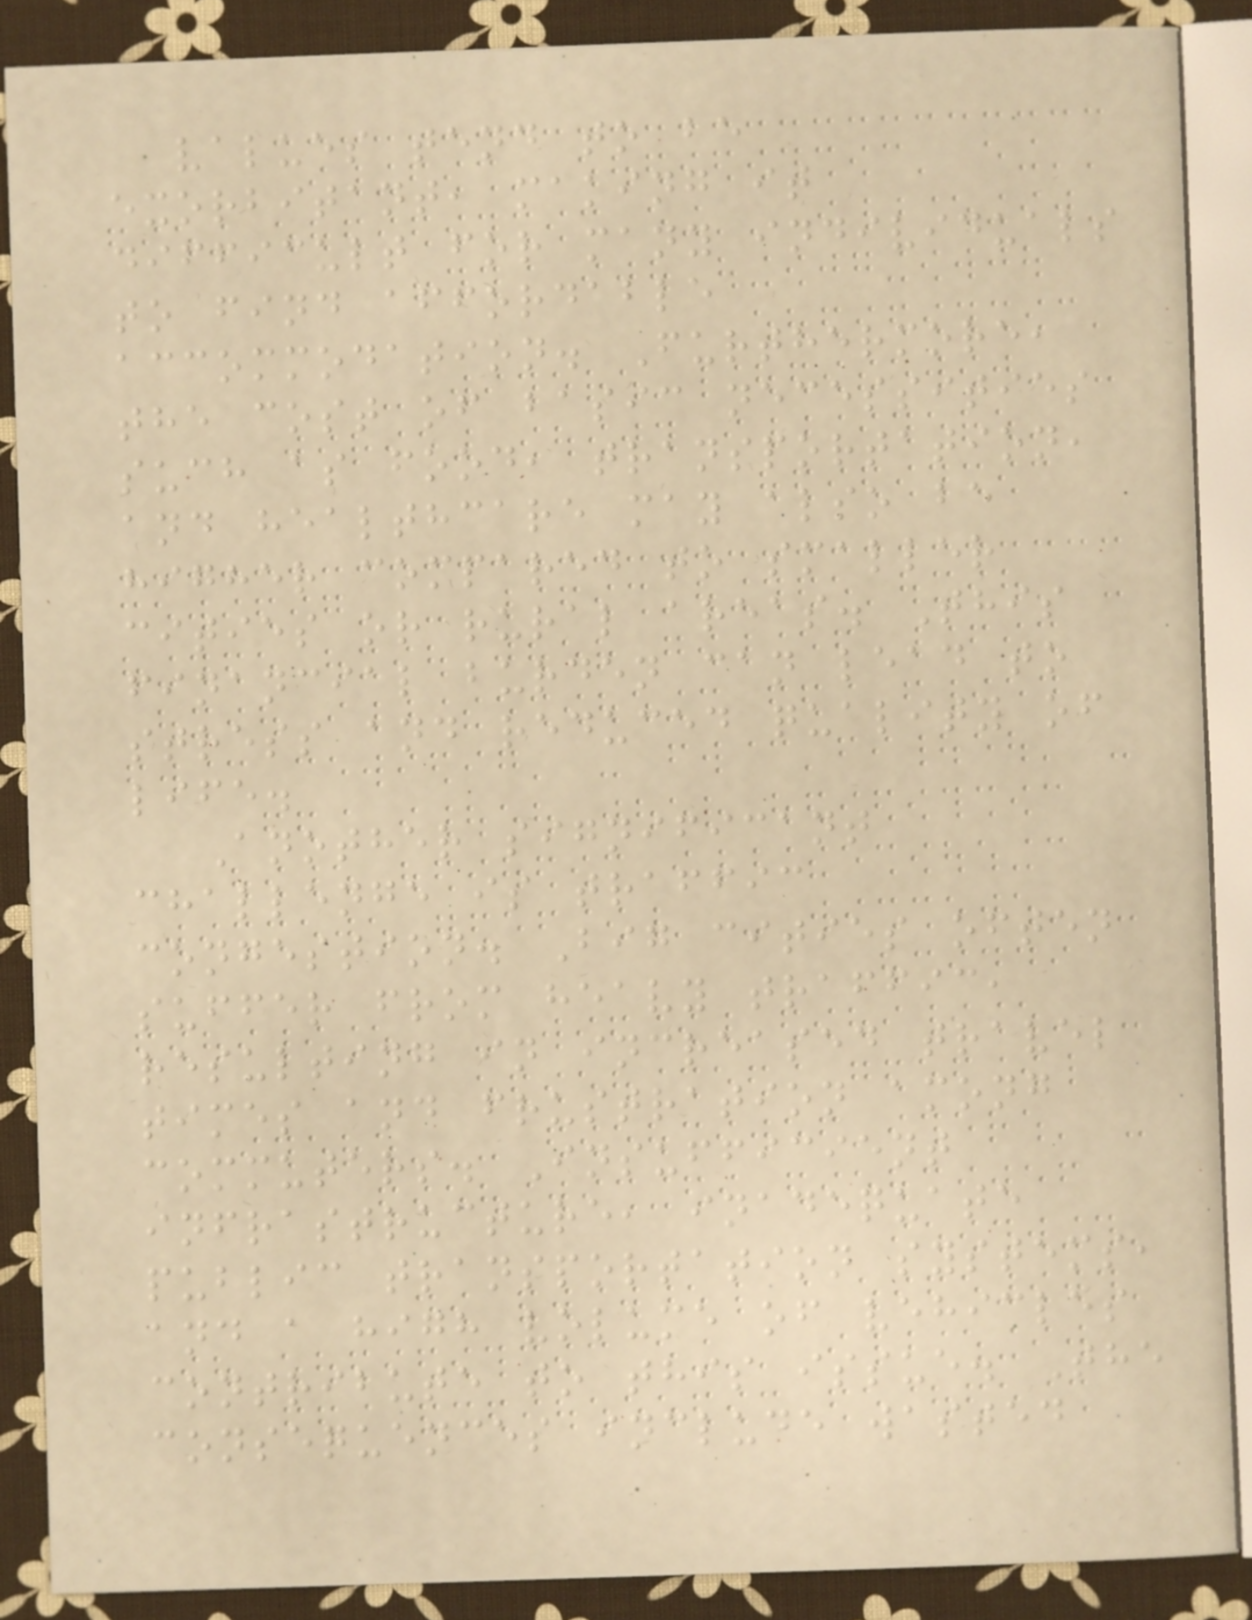values tend to be
exorbitant, making it
difficult for many individuals
to find affordable
accommodation. Furthermore,
the cost of basic necessities
such as food, transportation,
and healthcare may also be
higher compared to smaller
cities or rural areas. This
financial burden can lead to
stress and reduced quality of
life.
Another significant
challenge is traffic
congestion. Big cities often
suffer from heavy traffic,
resulting in increased travel
times and frustration among
commuters. Insufficient
infrastructure, inadequate
public transportation systems,
and a high volume of vehicles
contribute to this issue. The
consequences include wasted
